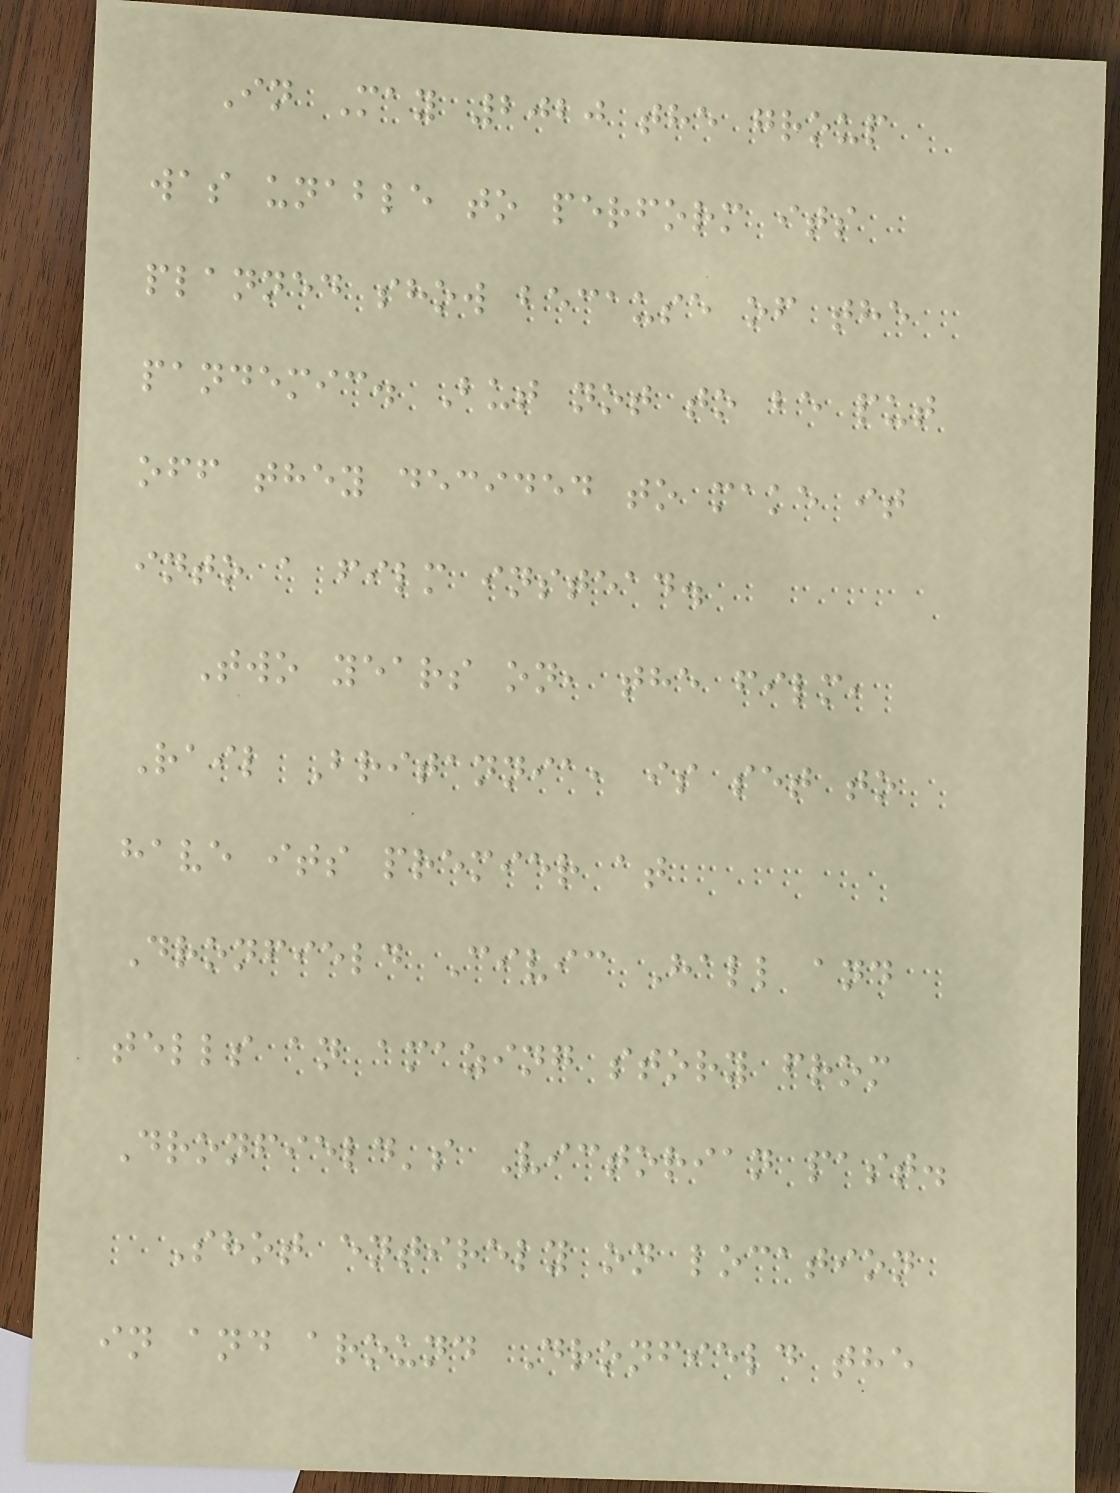In May 2020 the group
was unable to perform its
planned show because of the
pandemic. But not to be put
off they decided to make it
into a film instead.
Two years on, the film,
Rail Britannia, is set to
have its premier at
Dronfield Civic Hall and
tells an amazing story from
Dronfield's Victorian past.
Shot entirely on location
in and around Dronfield the
